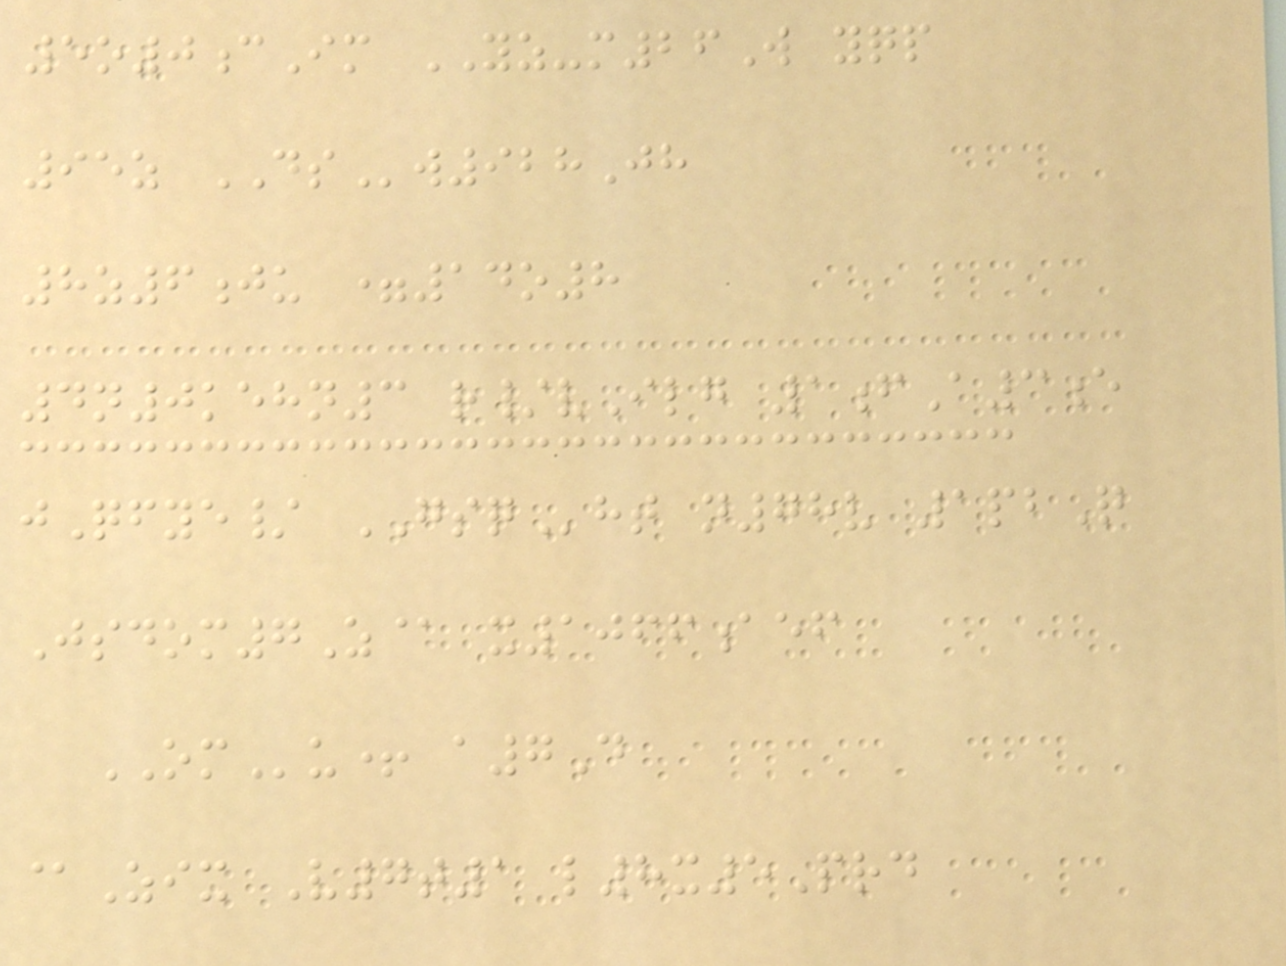5o0cIm YZ-m26W yqp
95z DSw928Jh
8z6ju =14o8
4n0kehn3 r/vIlg 1fA3e
jQfye/ GSQht n78v 1pbQ
Jsdom7Z@ x1066aef
OMu+ a7D
@Zix V7t1 l8x5Prd
